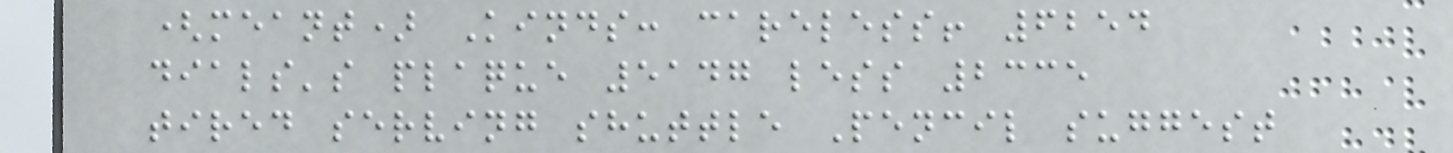(meant) Kinds: careless! 6254
dials's plaque 5147 less 2335
tired serving shuttle Pencil suggest
